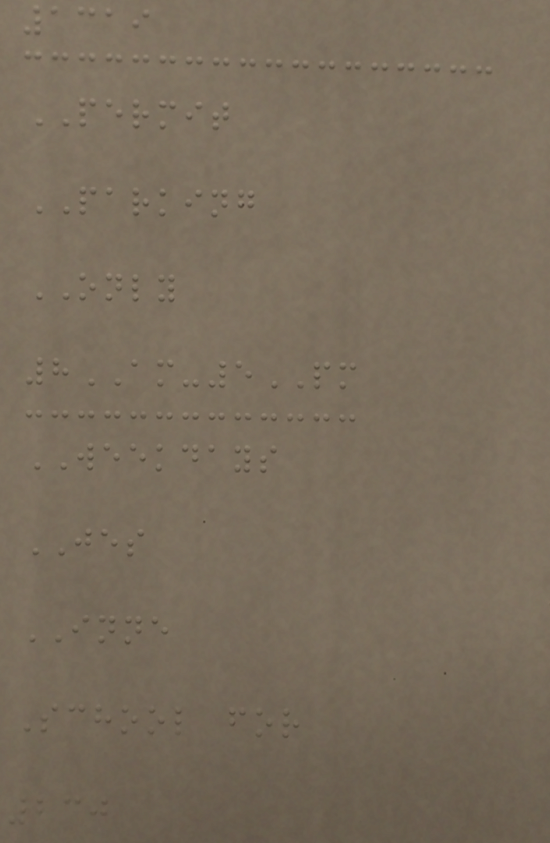1319
PERMIT
PARKING
ONLY
8AM-5PM
WEEKDAYS
JES
INNE
School for
230
